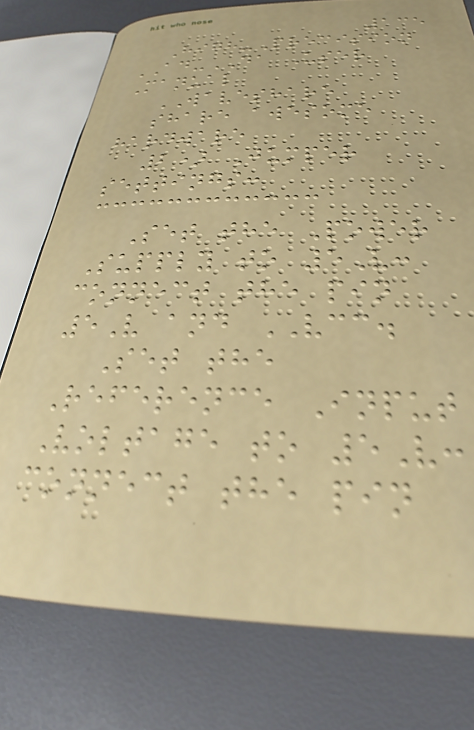135
High-Precision
AD-DA User
Manual
WAVESHARE
share awesome
hardware
2) Jumper
settings:
Set the Power
Supply to 5V:
connect the pin
5V and VCC.
Set the
Reference Input
Voltage to 5V:
connect the pin
